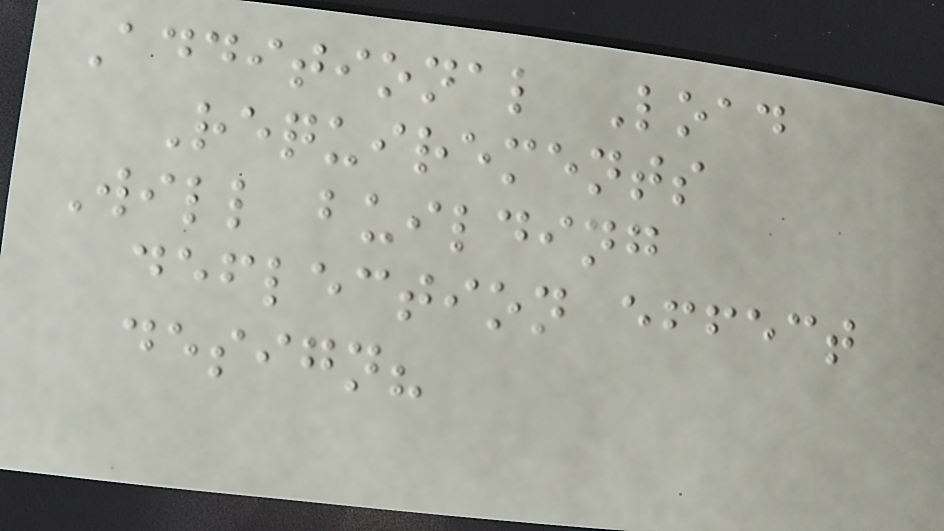Additional Load
Requirements
Will building
deflection effect
design?
